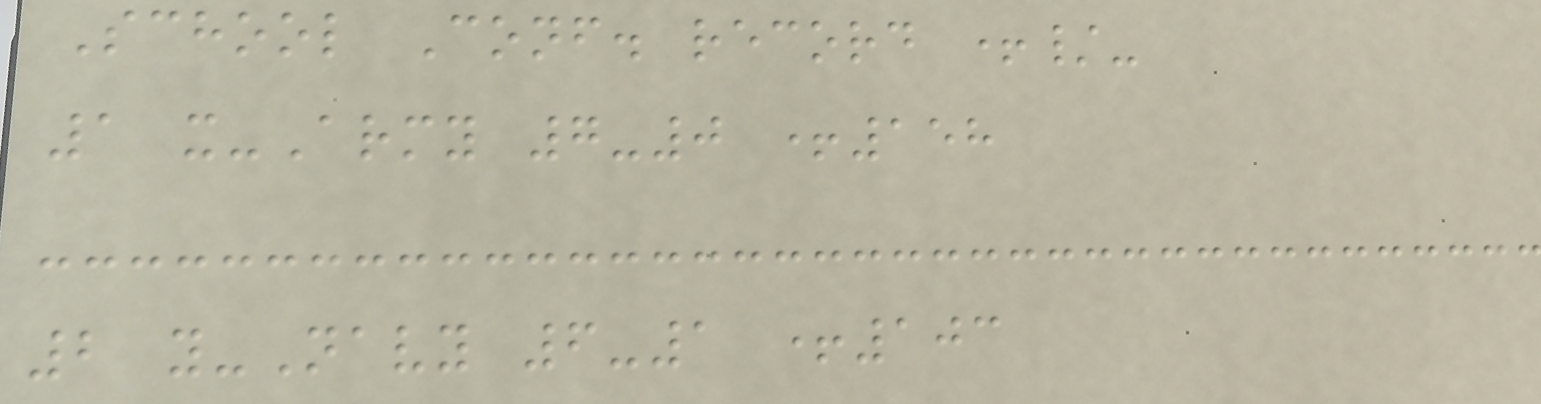School Conf. record +/-
1 x-Army 7-0 +158
2 y-Navy 6-1 +103
